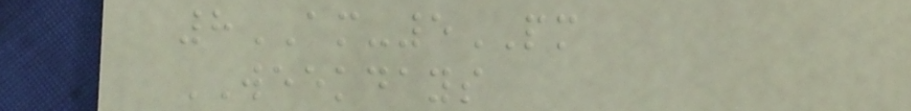8AM-5PM
WEEKDAYS
